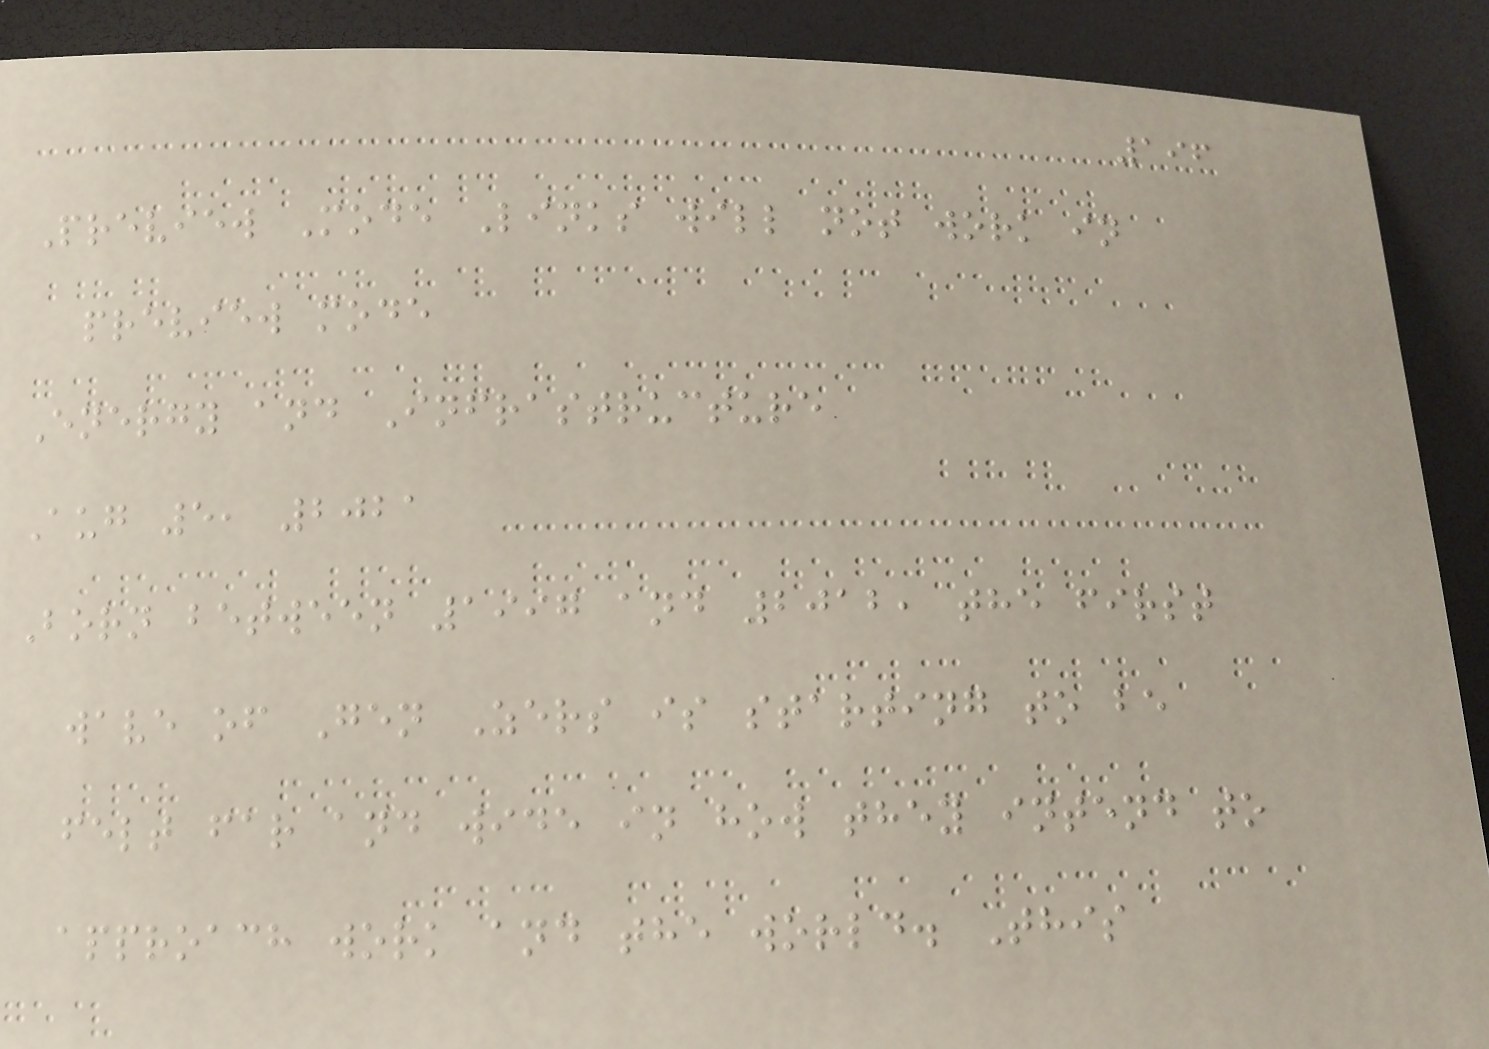196
Preview Mode Links will not work in
preview mode
Energy and Infrastructure
Aug 5, 2021
Born between 1997 and 2012, the first
wave of Gen Zers is starting to be
felt far and wide in how they intend to
approach work and the world. This
